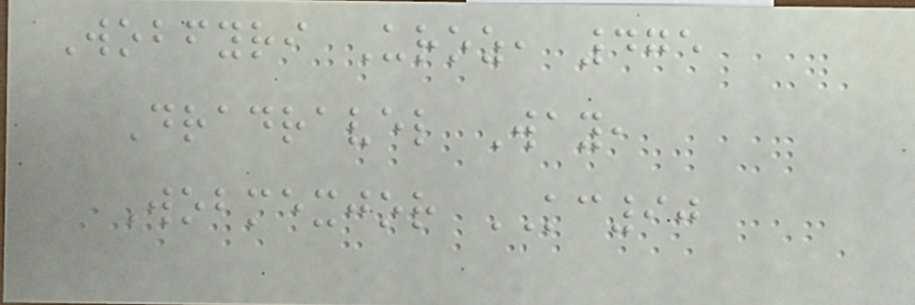Wobfyri Uroz, 475
Dradravel Way,
Wobmexjor KC90
